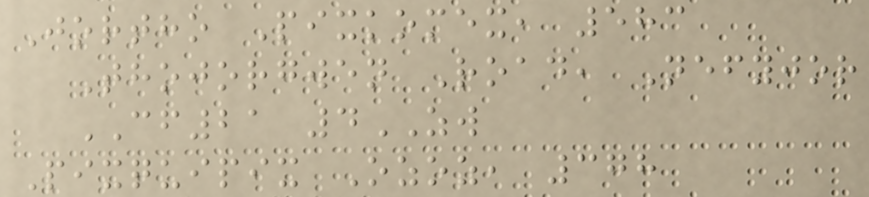Jortho Pixkomex, 583
Thojorgwen Road, Nefyjor
CF21 4ZW
Pixquipix Ozoz, 378
